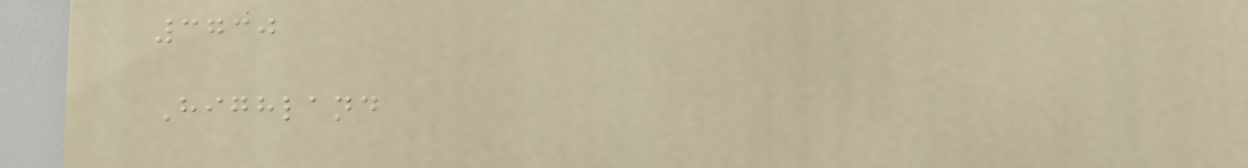3730
Highland
